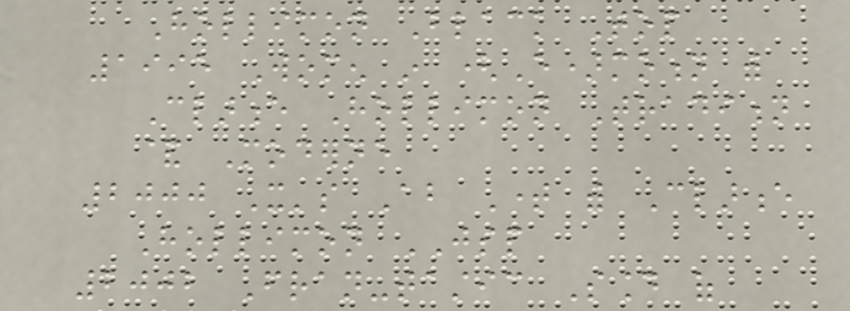Hollimon Black Top
1995 Women in (E)motion with
Clarence Hollimon Tradition
& Moderne
2000 It's About Time with Clarence
Hollimon JSP
2002 Fran-tastic Sound of
